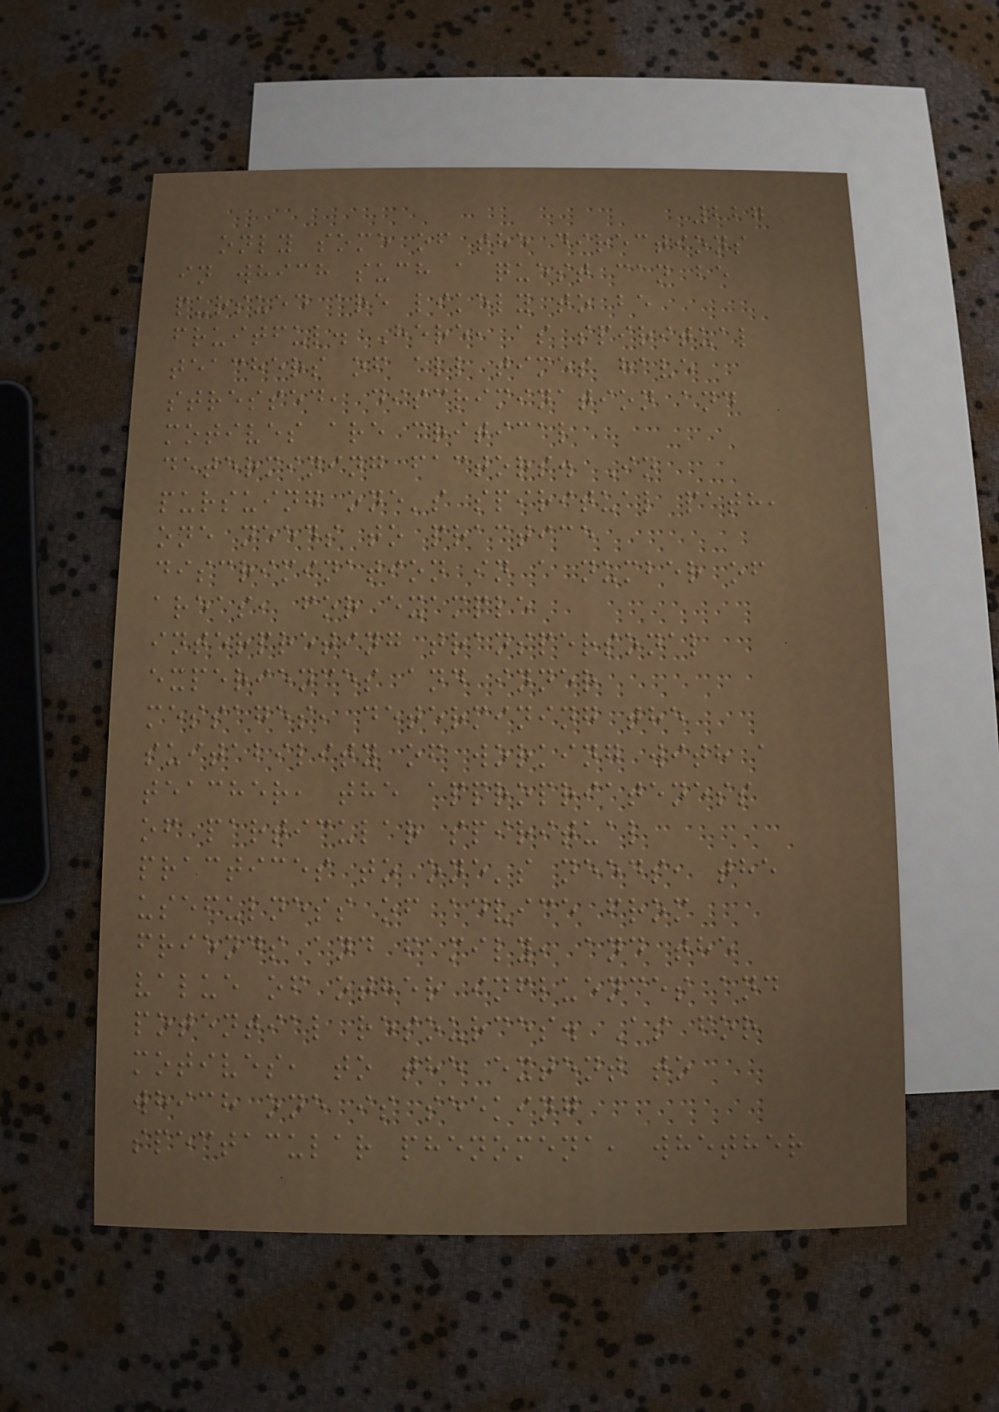227
only some of the directions
in which such a quest can be
pursued are likely to be
fruitful. Here, as spiritual
teachers of all times have
stressed, discrimination and
motives are critical
determining factors. In
pursuing one's spiritual path,
one needs to practice
discrimination in a number of
areas, for example
interpreting transpersonal
experiences and inner
messages, determining the
suitability of working with a
teacher, the appropriateness
of particular spiritual
practices to one's needs, the
usefulness of advice from
friends and family, and the
value of other influences and
potential resources. As for
motives, to the extent to
which one is seeking
spectacular phenomena, whether
